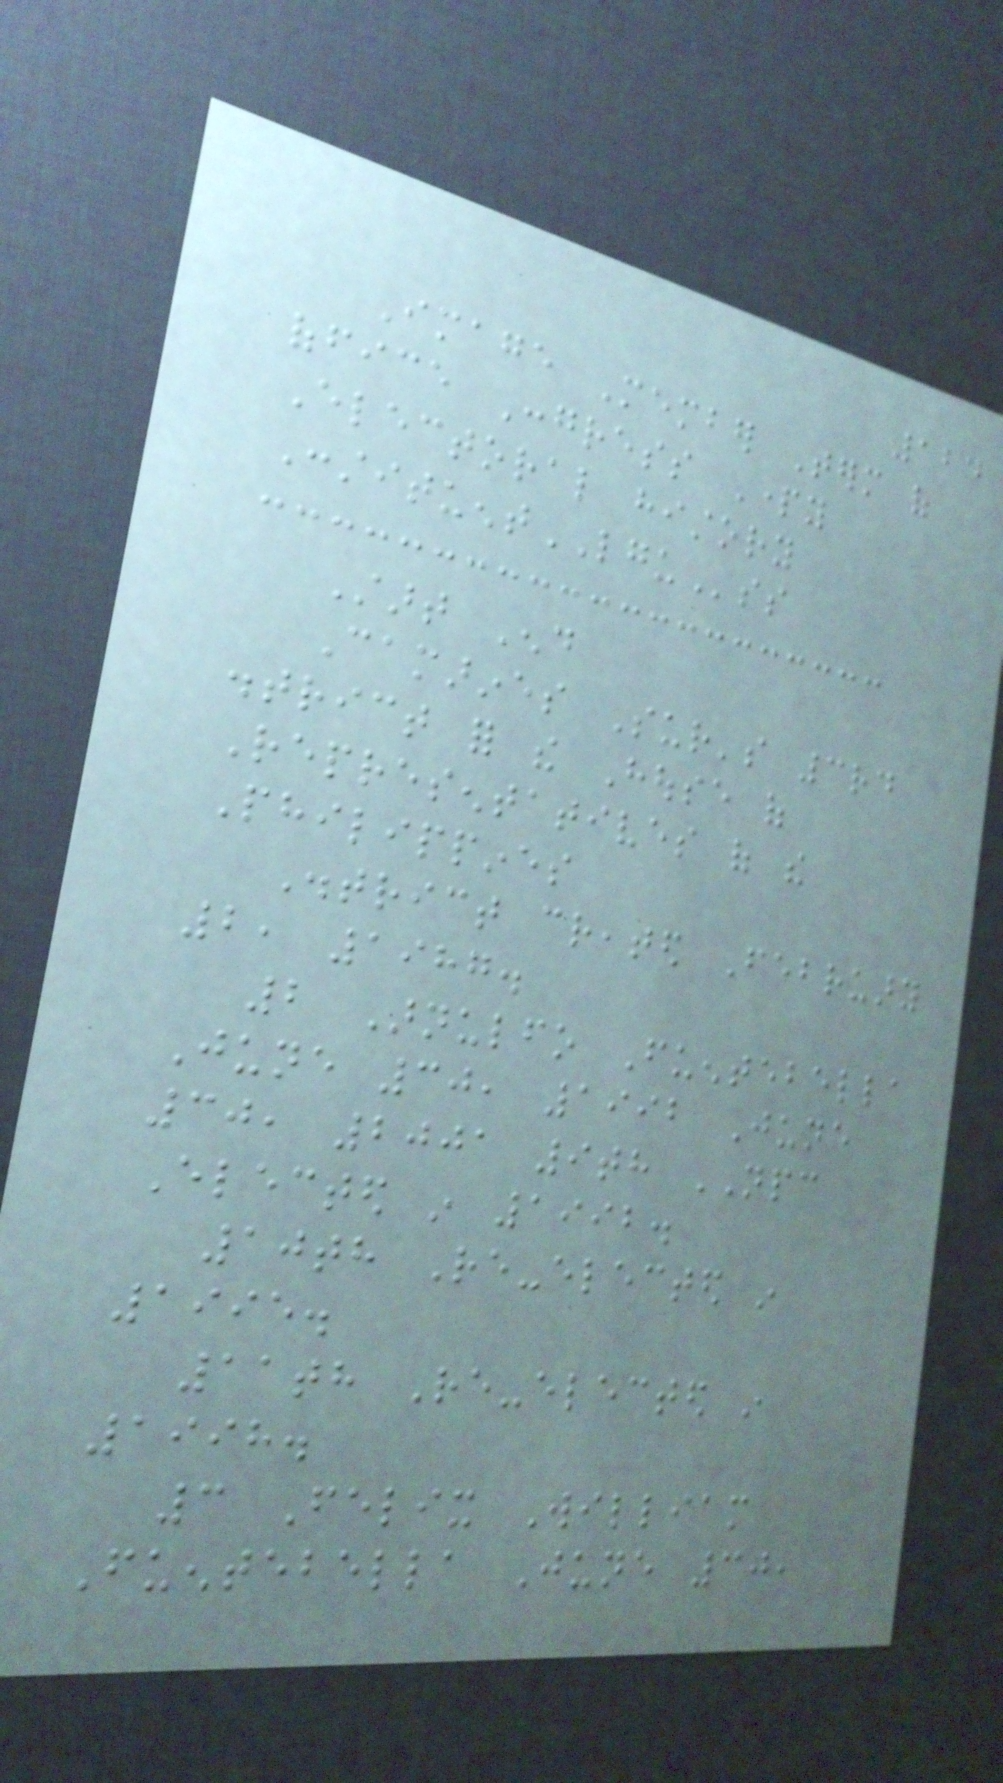124
Image Member Term of
office Congress Party
Electoral history
ConstituentLGUss
Start End
Camarines Sur's 3rd
district for the House of
Representatives of the
Philippines
District created February
2, 1987.
2 Arnulfo Fuentebella
June 30, 1992 June
30, 2001 9th NPC
Elected in 1992.
10th Re-elected in
1995.
11th Re-elected in
1998.
3 Felix William
Fuentebella June 30,
